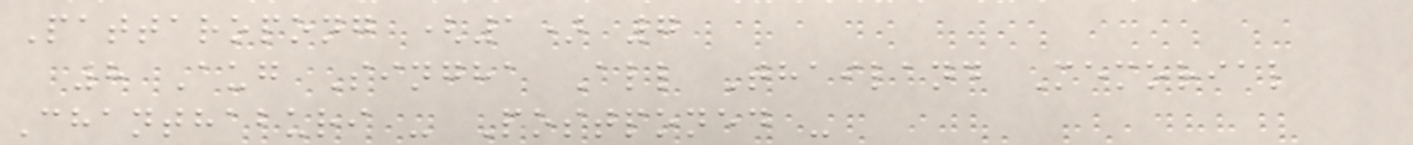Pattaropong (1) 7
8 Aug Singha All Thailand Memorial
Chanthaburi - Postponed -
